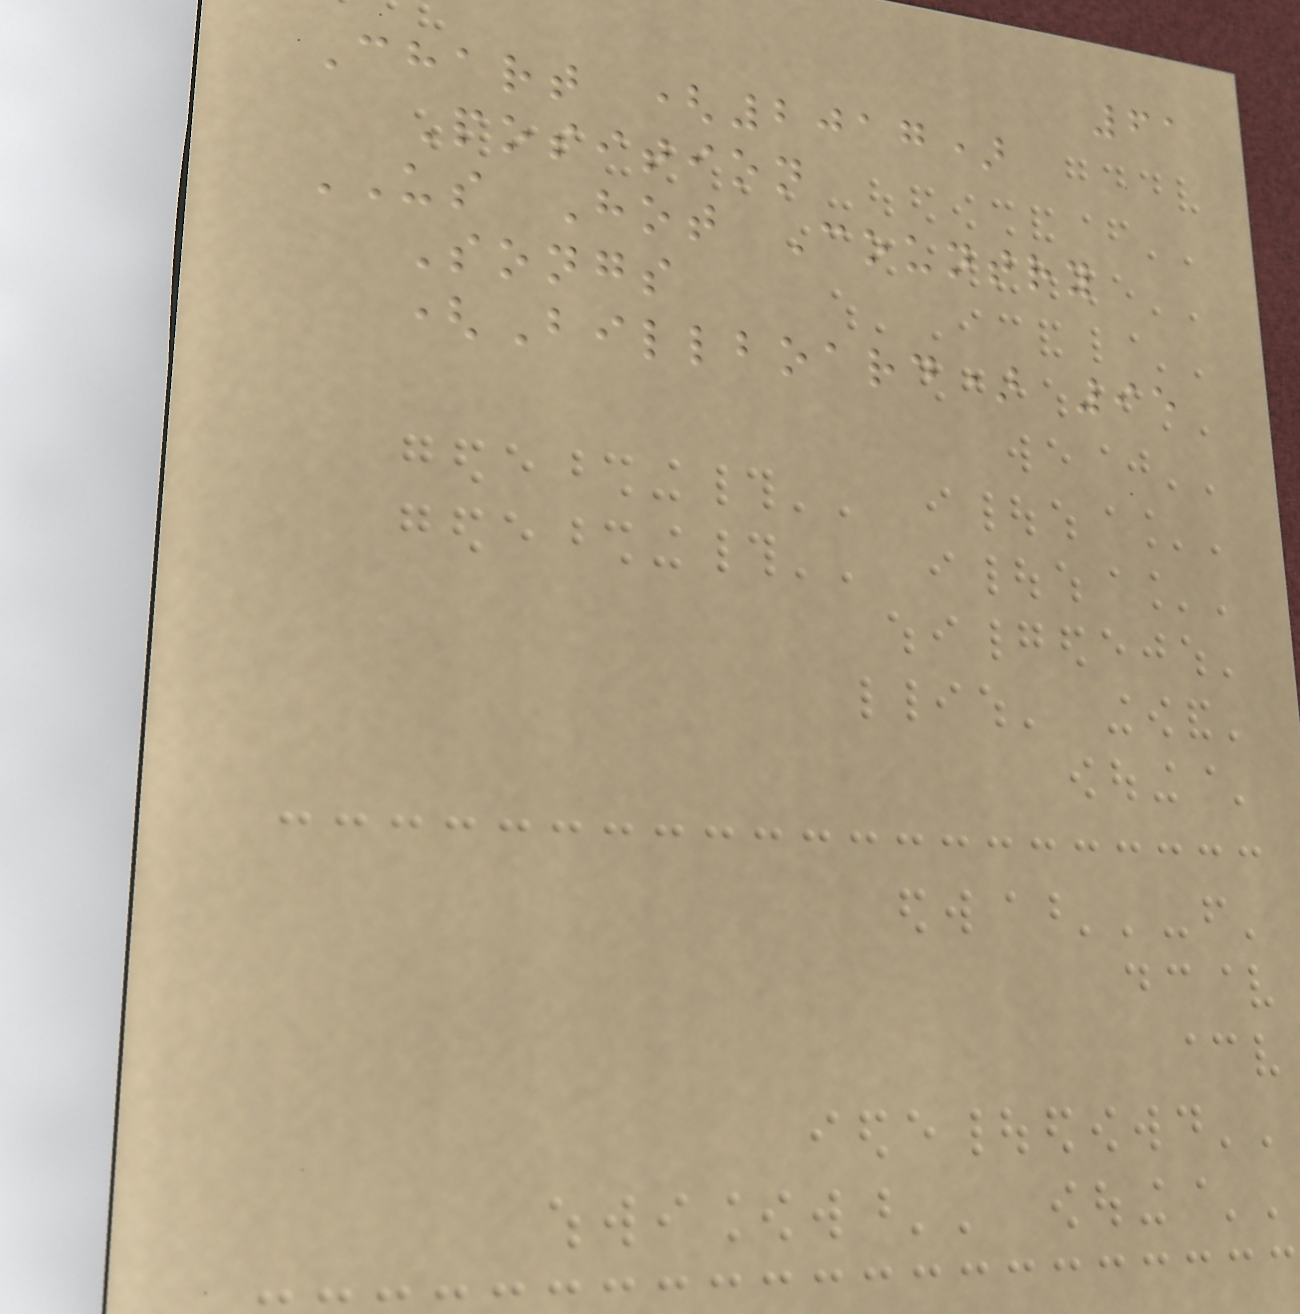61
Chart (2017)
Position
US Hot Country
Songs
(Billboard) 95
